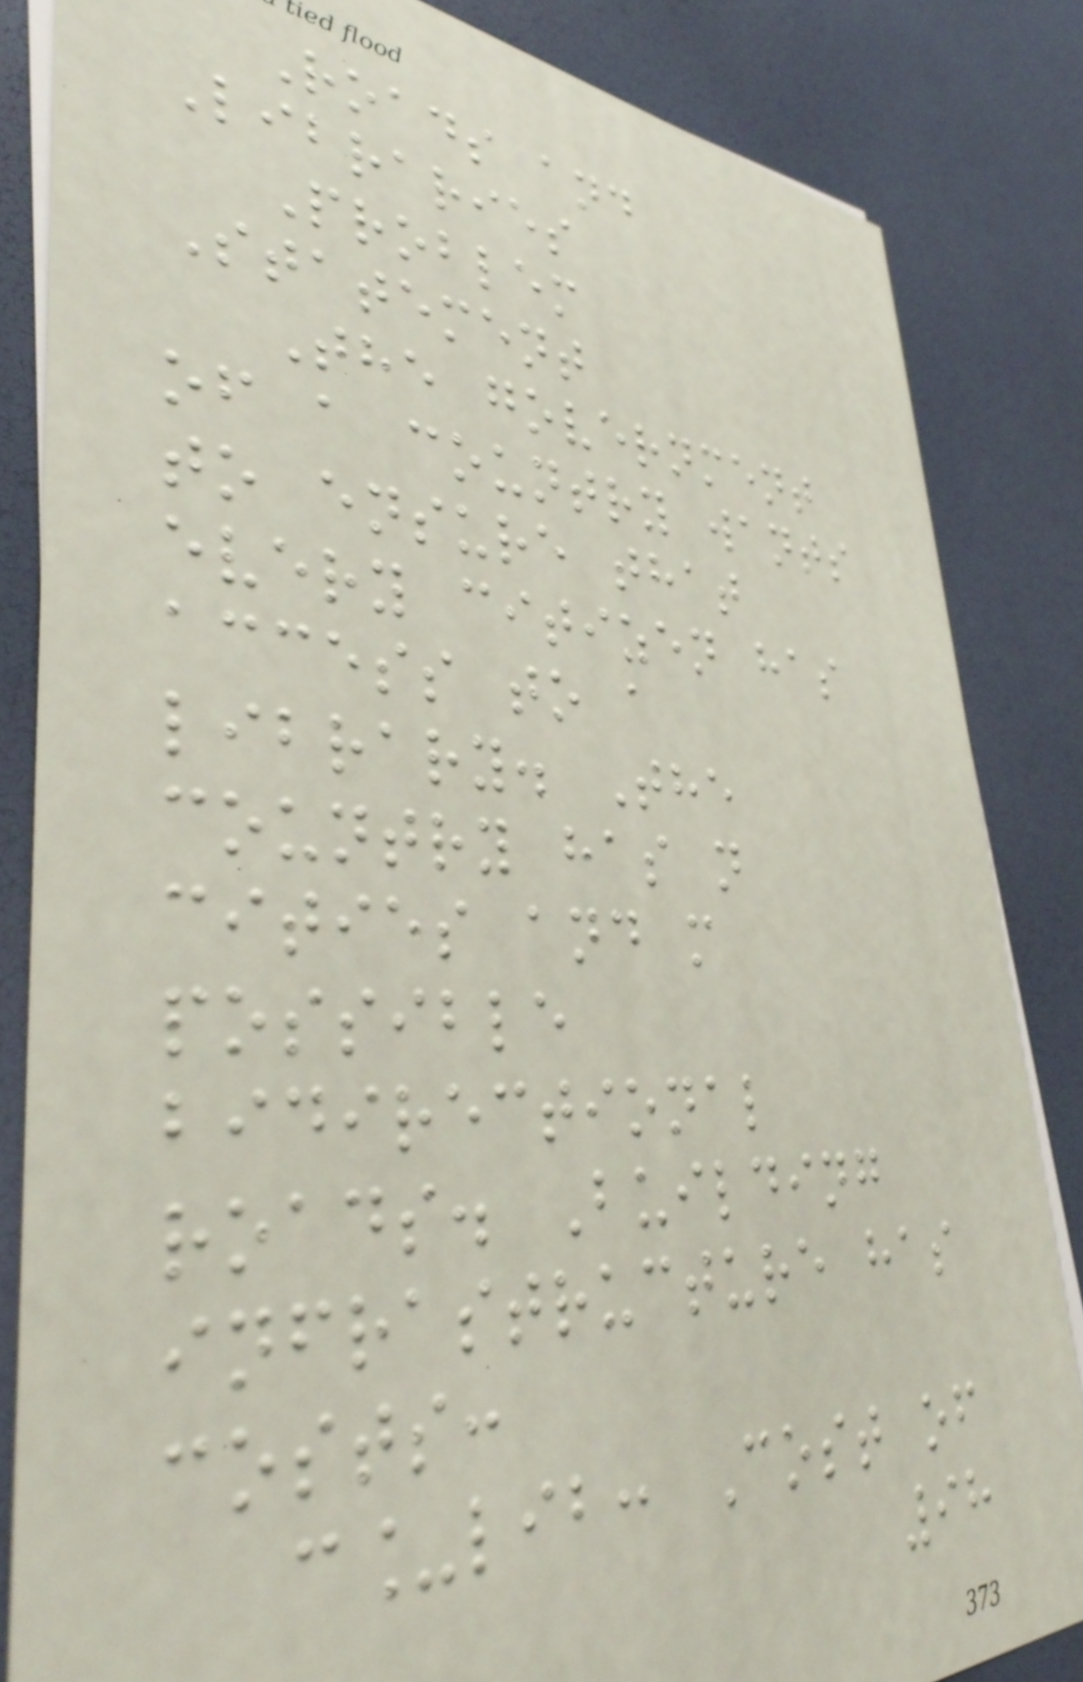Roads and
Libraries
Problem
Statement
The government
of a country wants
to ensure that
every citizen has
access to a
library. The
country has n
cities and m
possible
bidirectional
roads. Building
infrastructure has
costs:
c_lib: Cost of
98
